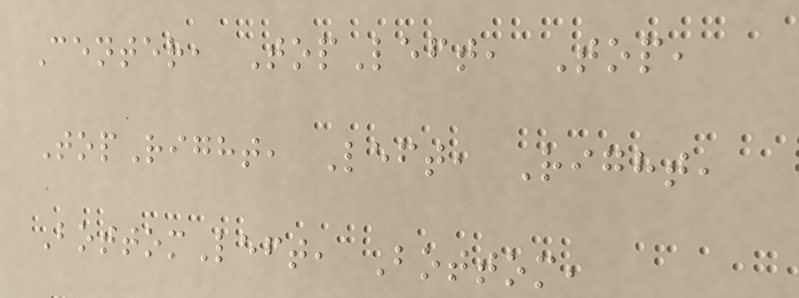Center, TopLeft, Top,
TopRight, Left, Right,
BottomLeft, Bottom,
